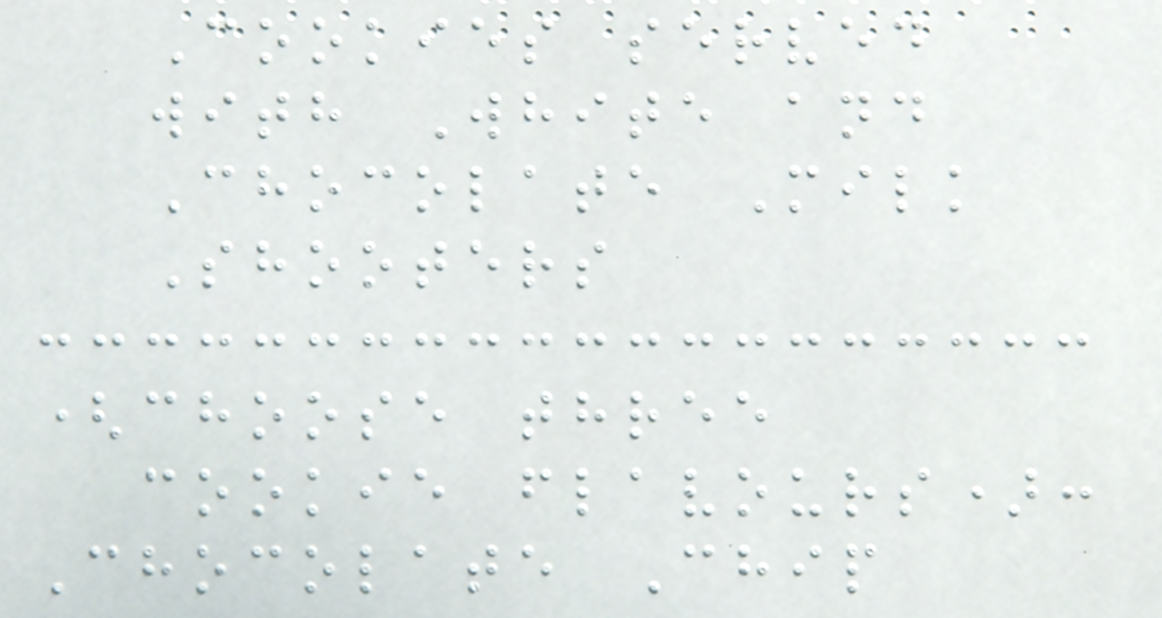Cookies served
with White and
Chocolate Milk
Shooters
(choose three
cookie flavours):
Chocolate Chip
